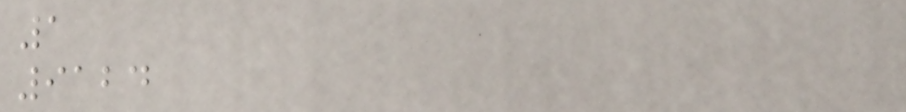1
9124
